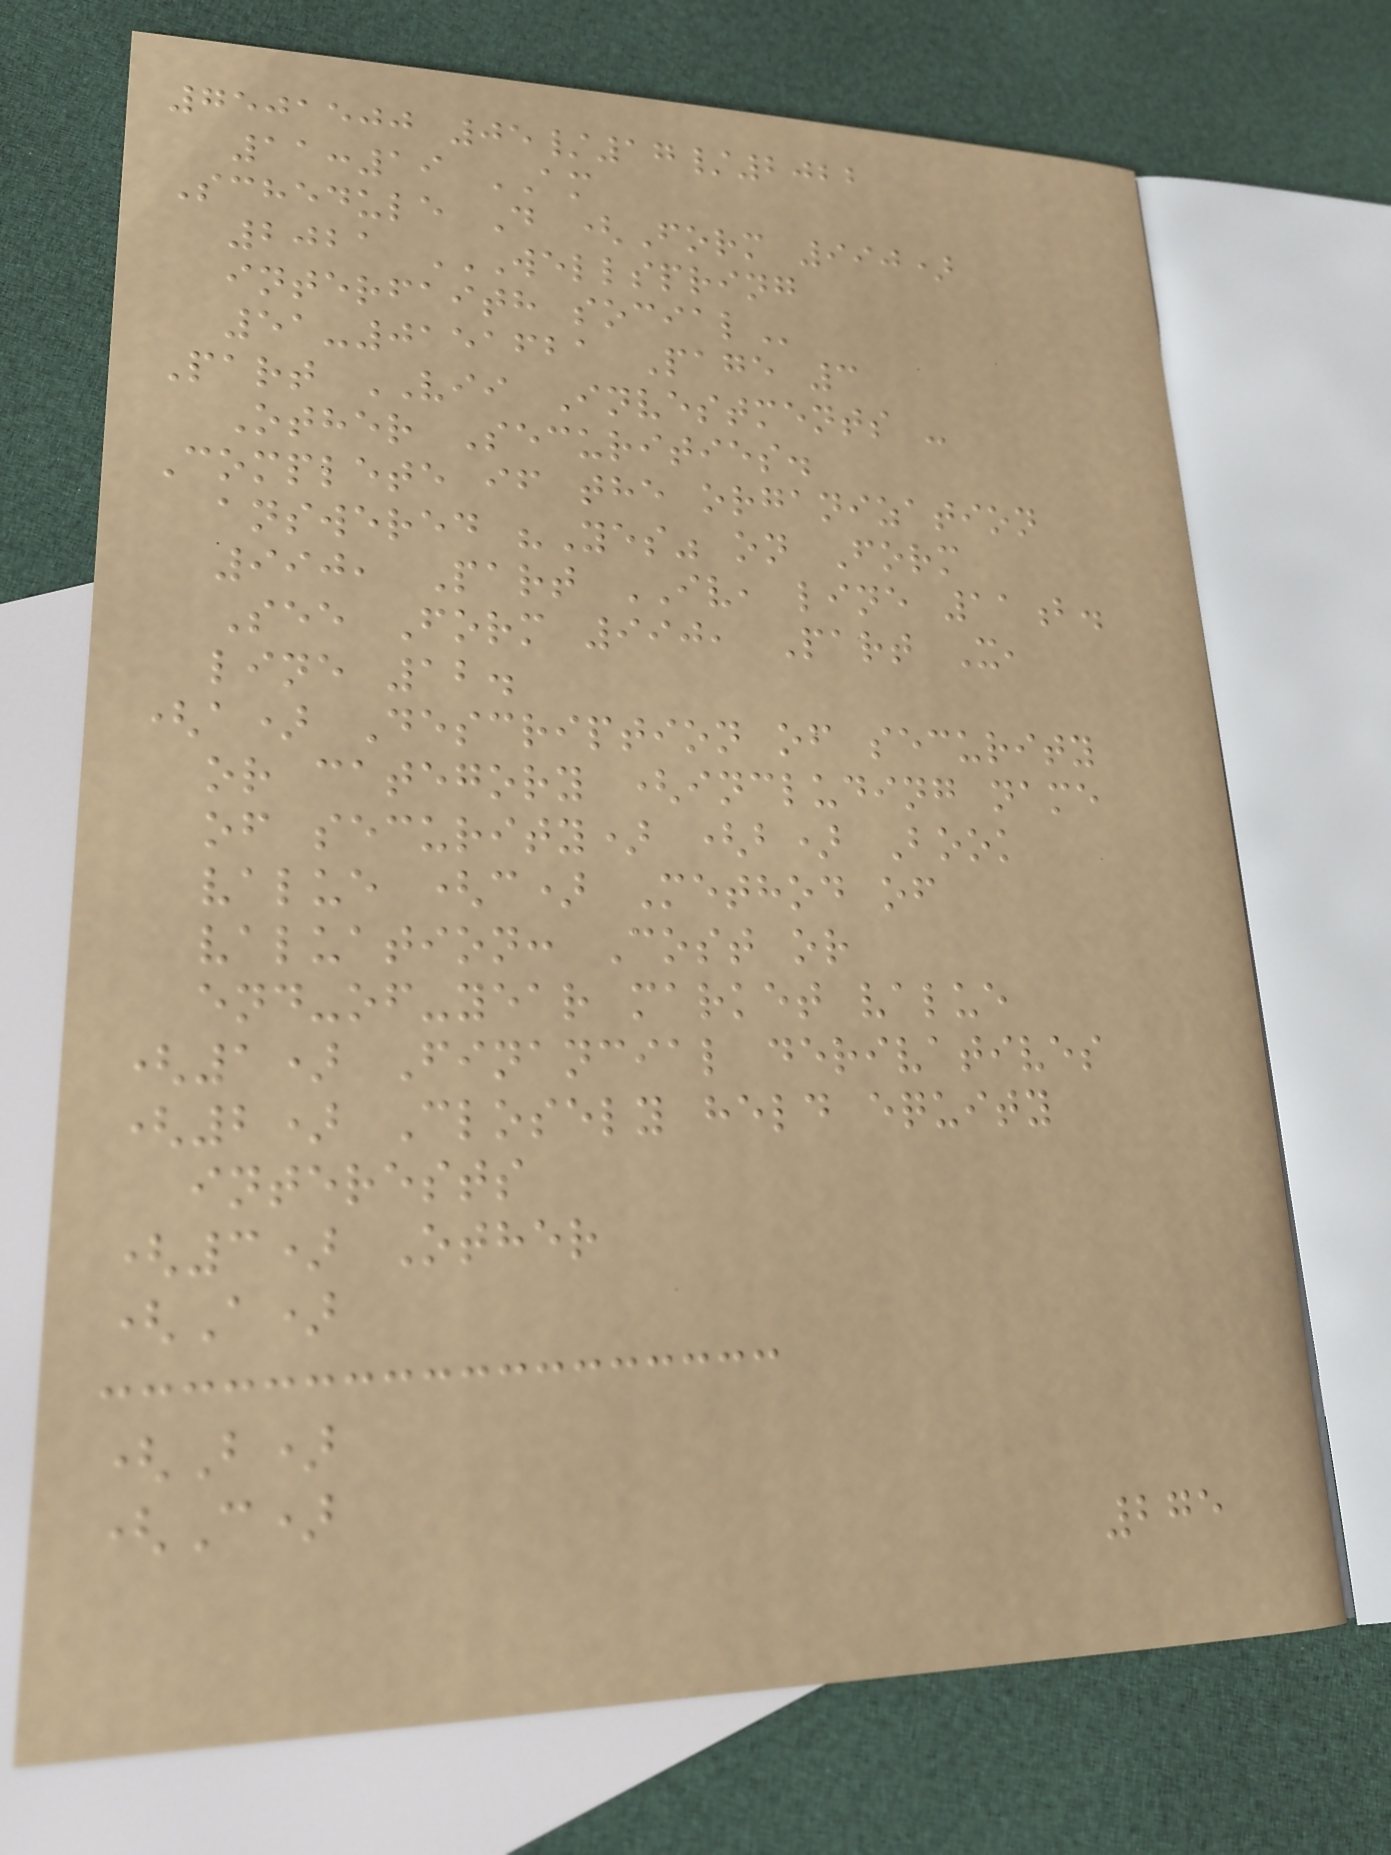7501500 05/17/2022
11:19 AM
Schedule D (Form 990)
2021 WELLSPRING
INTERFAITH SOCIAL
51-0151621 Page 3
Part VII Investments -
Other Securities.
Complete if the organization
answered "Yes" on Form
990, Part IV, line 11b.
See Form 990, Part X,
line 12.
(a) Description of security
or category (including name
of security) (b) Book
value (c) Method of
valuation: Cost or
end-of-year market value
(1) Financial derivatives
(2) Closely held equity
interests
(3) Other
(A)
(B)
(C)
275
